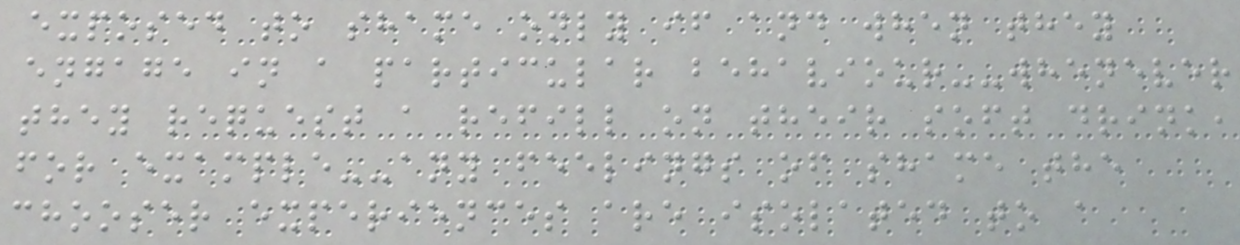exposed to shame only if and when they
engage in a particular behaviour--whenever
they request a refill on their soft drink,
for example--any feelings of shame the
chooser experiences are isolated to a
